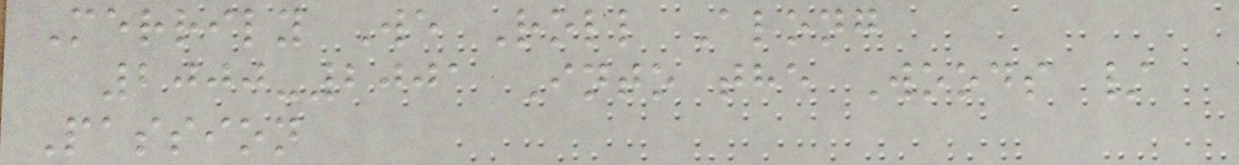Merrily We Roll Along
2000-2001 Into the Woods /
Passion
